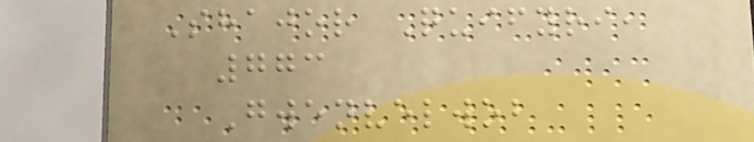Shajor Quifyri,
773
Gwenvelwob
